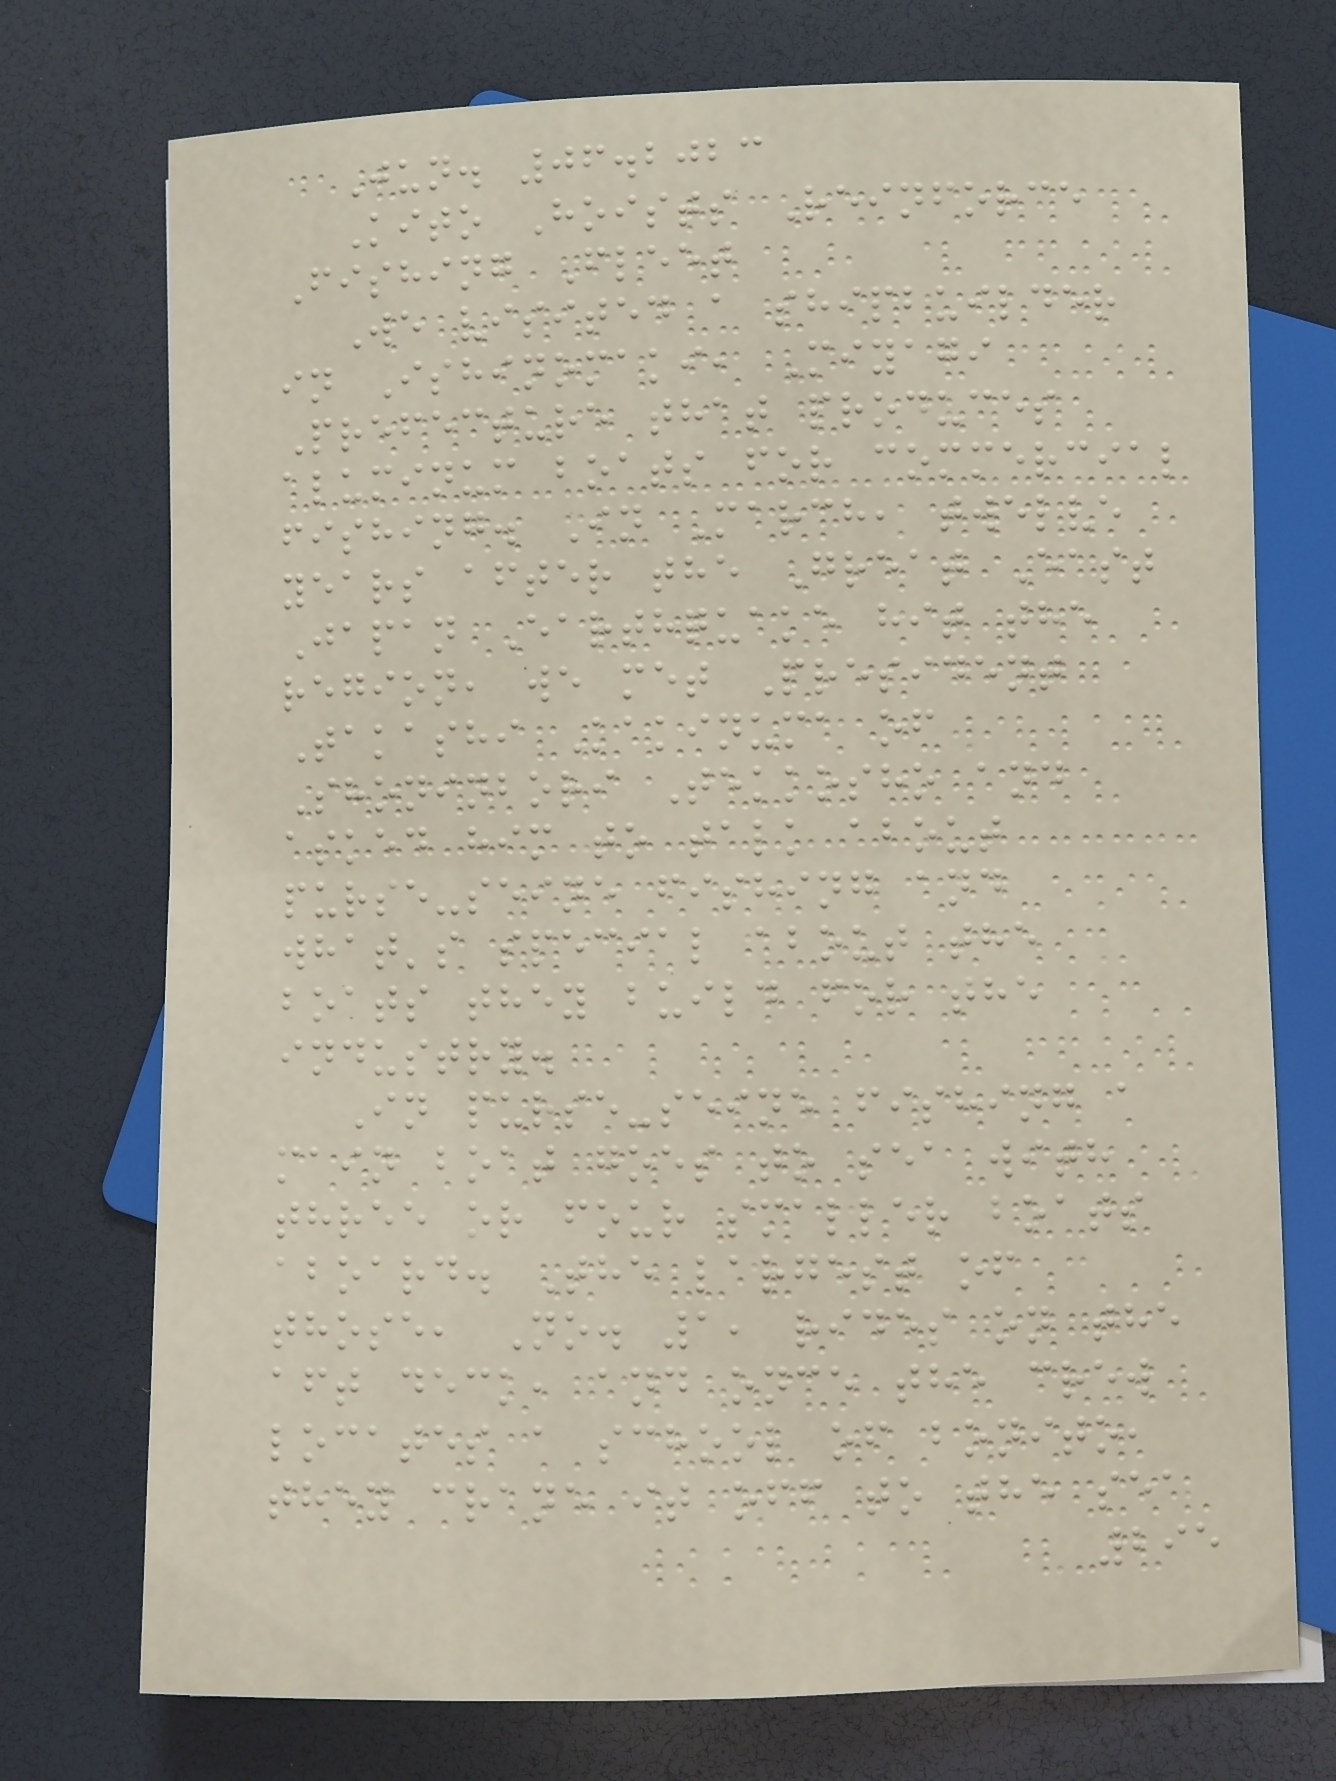Jun. 06.2023
Kito Hoists Reinforce
Fishing Fleet
We visited a shipbuilder
in Ishinomaki, Miyagi
Prefecture that produces
aluminum boats for commercial
fishing. In March, twelve
years after the Great East
Japan Earthquake hit the
region, we met President
Takashi Kakinuma of
Shoninbori Tekkosho and
asked him to talk about
purse-seine fishing and
what's special about the
boats they build for the
industry.
In purse-seine fishing a
main boat goes to sea with
three or four smaller boats
aboard. The largest of
those, No. 1, rides on the
aft deck, and once the crew
locates a school of bonito,
they crane it off to the sea
295
